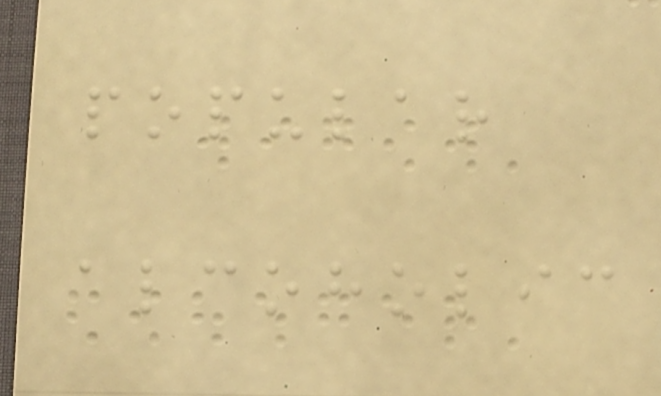popular
alcoholic
